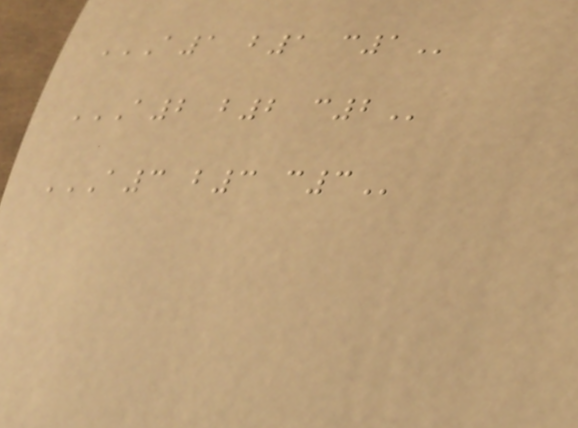A1 B1 C1
A2 B2 C2
A3 B3 C3
